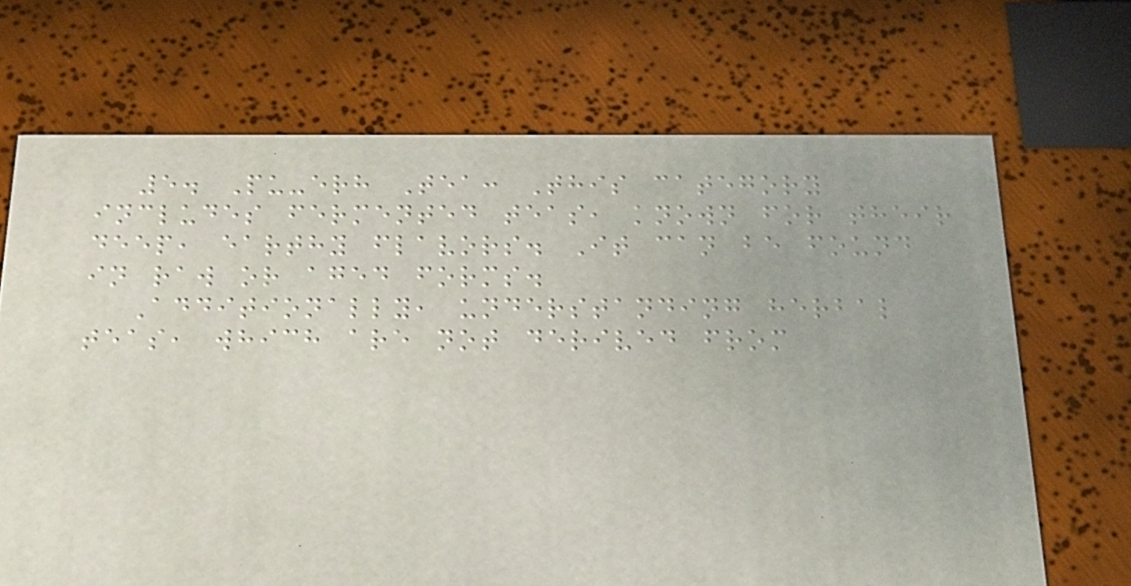5. Pu-erh Tea: This category
includes fermented teas, known for their
deep, earthy flavors. It can be found
in raw or aged forms.
Additionally, understanding herbal
teas, which are not derived from
